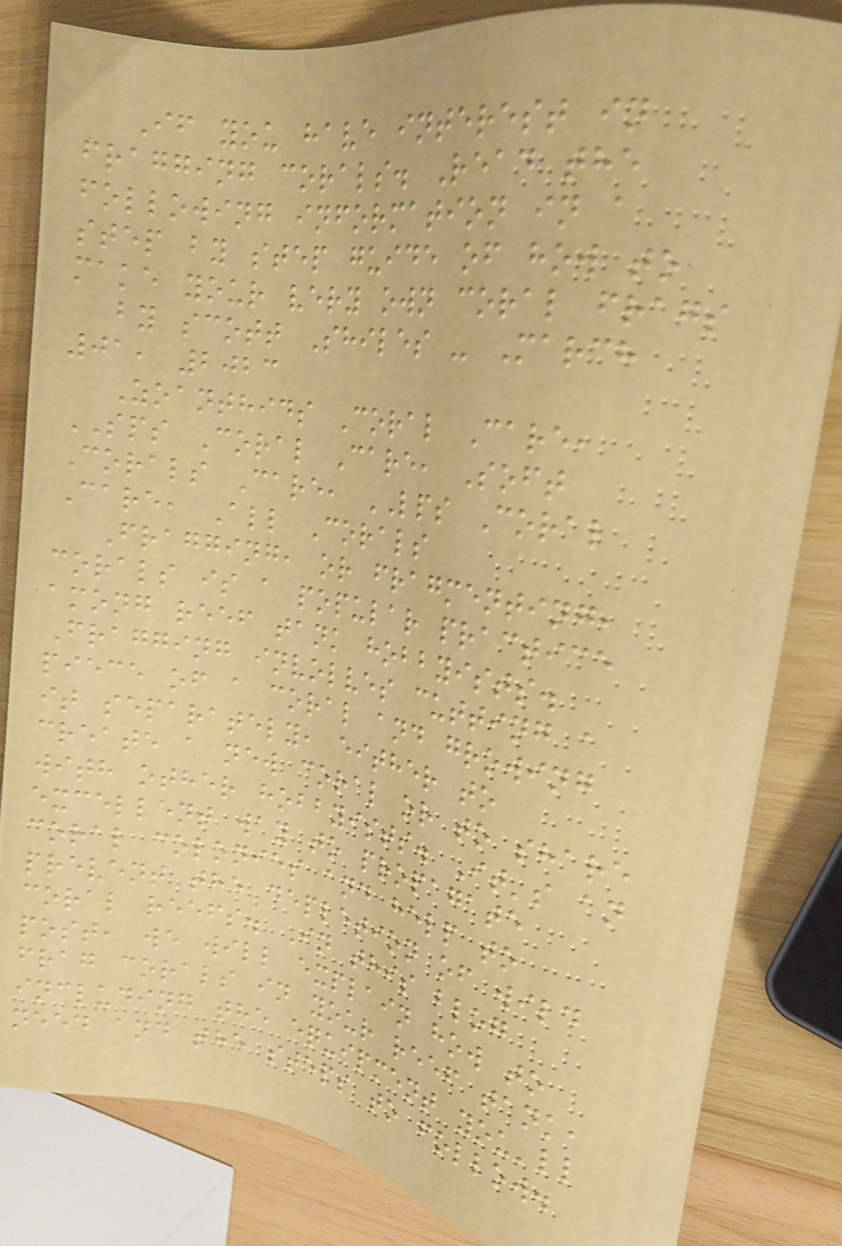If you have interest in
fragging corals. Read the
following information in a
step by step guide of how to
make your very own coral frags
by scott Shiles - March
01, 2023
Zoanthids Coral Care,
SPS Coral Care, Soft
Corals Care, LPS Coral
Care, All Corals
Fragging, or fragmenting,
corals is a popular practice
among reef tank hobbyists.
Fragging involves cutting a
piece of a coral and growing
it separately, either to
create a new coral or to share
with other hobbyists. It's an
excellent way to propagate
coral colonies and help to
prevent the depletion of wild
coral reefs. In this blog
post, we will explain how to
frag corals in your reef tank,
including the equipment you'll
need and the steps to follow.
